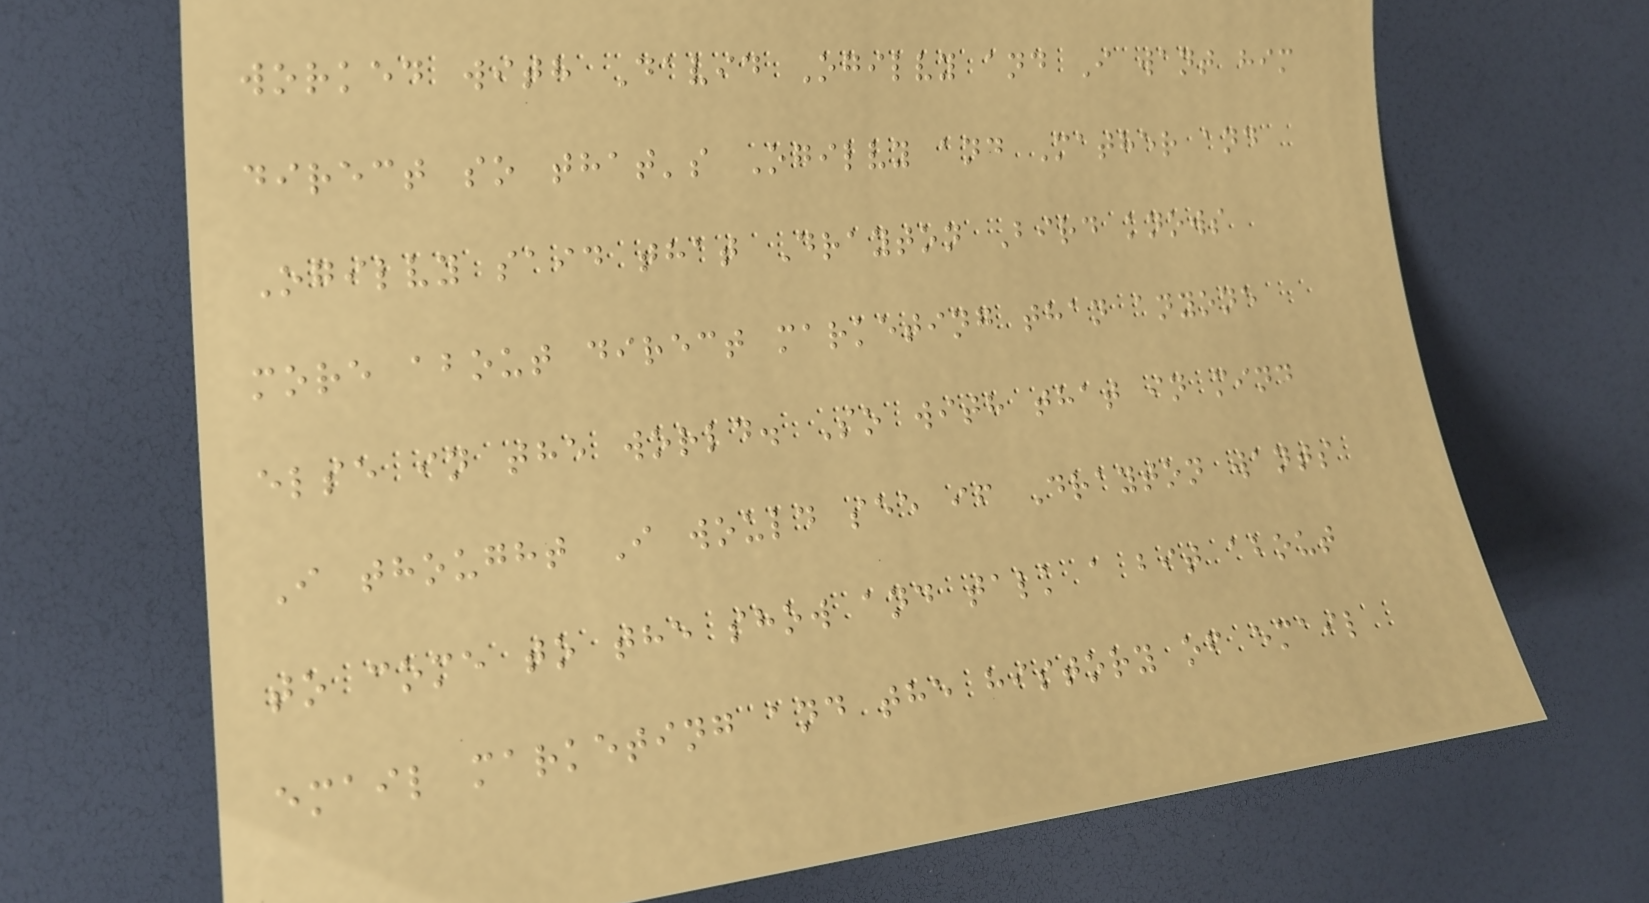worked with David Ogilvy and I want him
direct so that's Ogilvy and Mather and
Ogilvy said that Drayton Bird knows
more about direct marketing than anyone
else in the world. So with that in mind
I thought I would see if Drayton wants
to come to the show and talk a bit about
email marketing and the history of email
